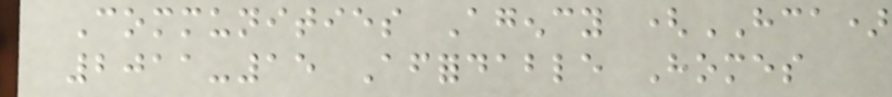Communities Agency (HCA)
2011-15 Affordable Homes
